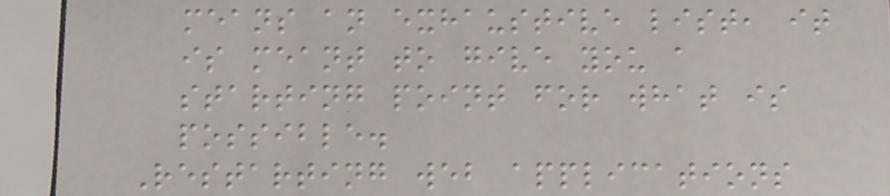means an exhaustive list, it
is meant to give you a
starting point for what is
possible.
Restarting web applications
